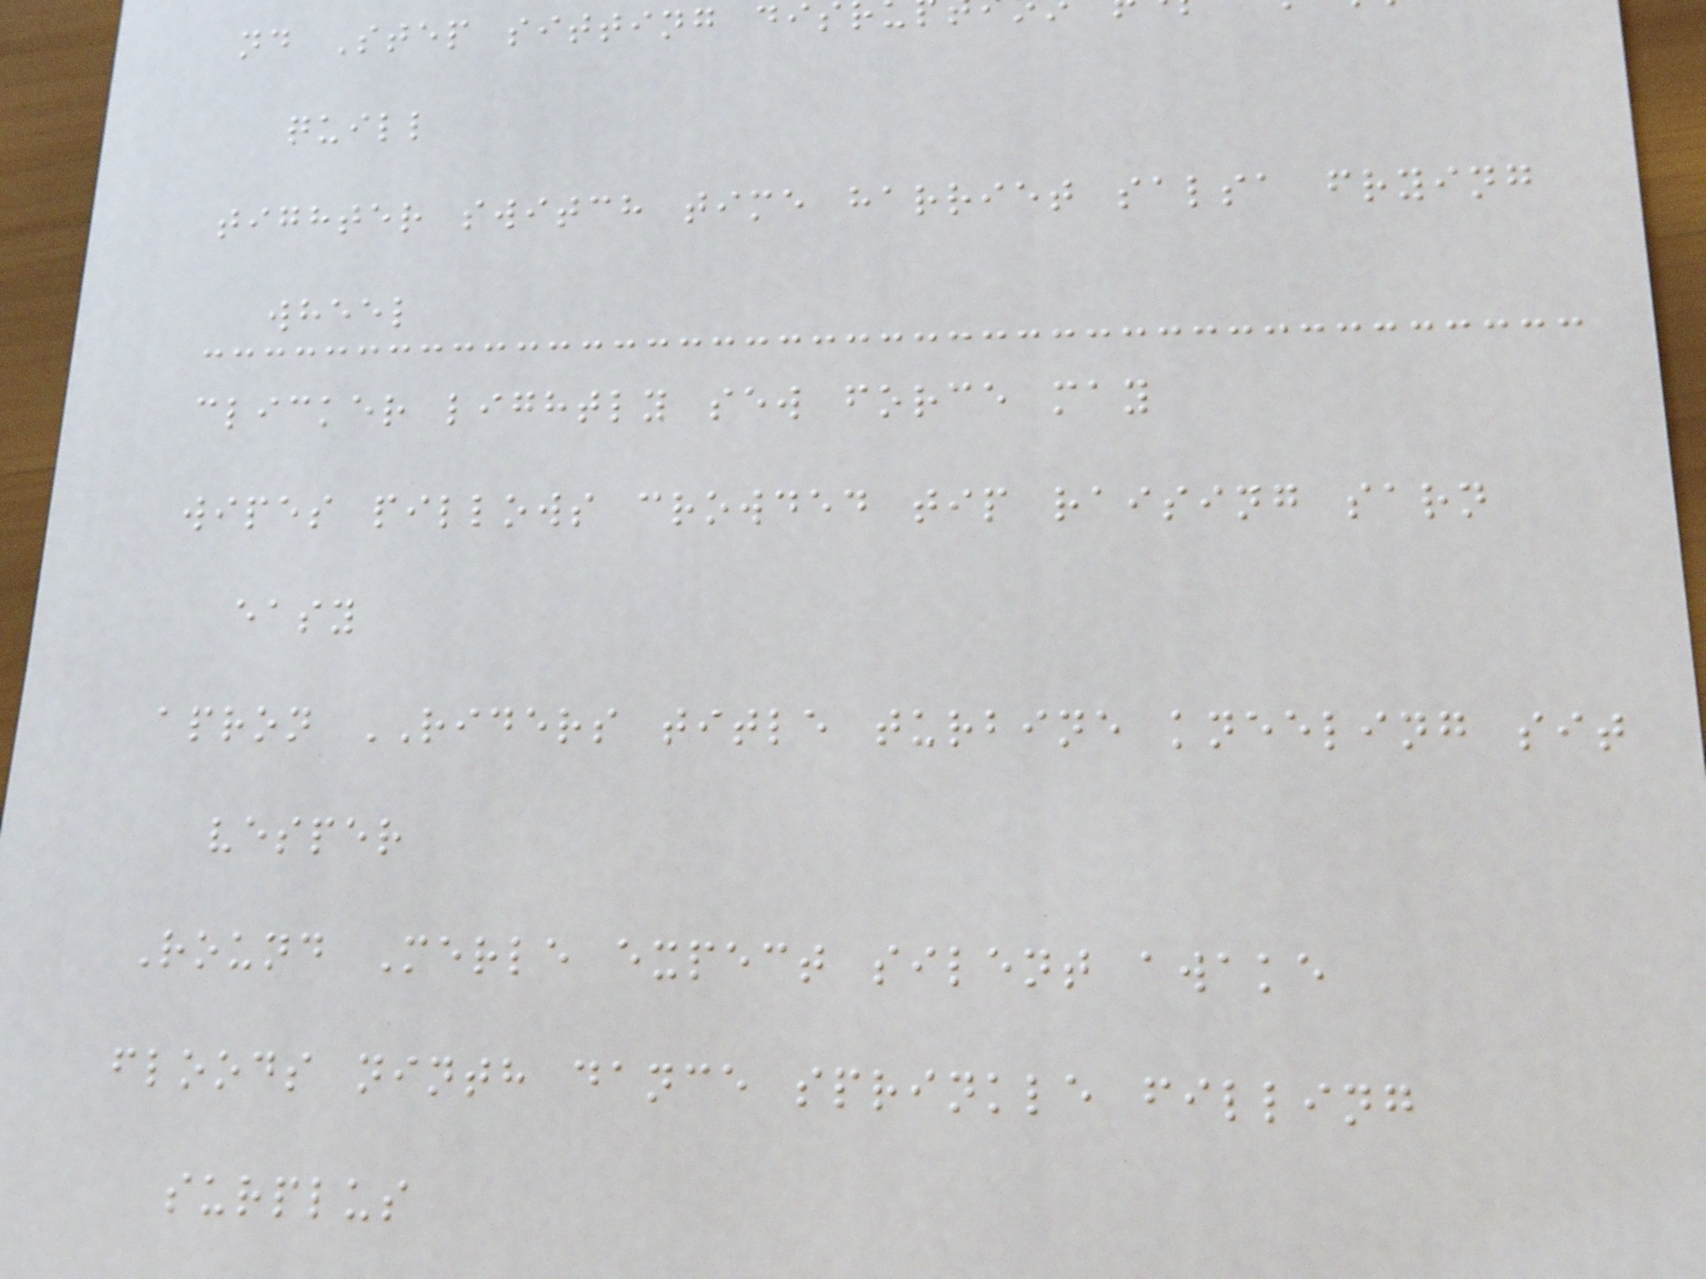nd Step sitting dis
quill
tighter switch time harriet salsa frying
wheel
clicker lightly sew force may
wipes pillows crowded tip raising sarn
easy
apron RIDERS title turbine kneeling sit
vesper
Round Merle expect silent awake
floods ninth dance sprinkle filling
surplus
